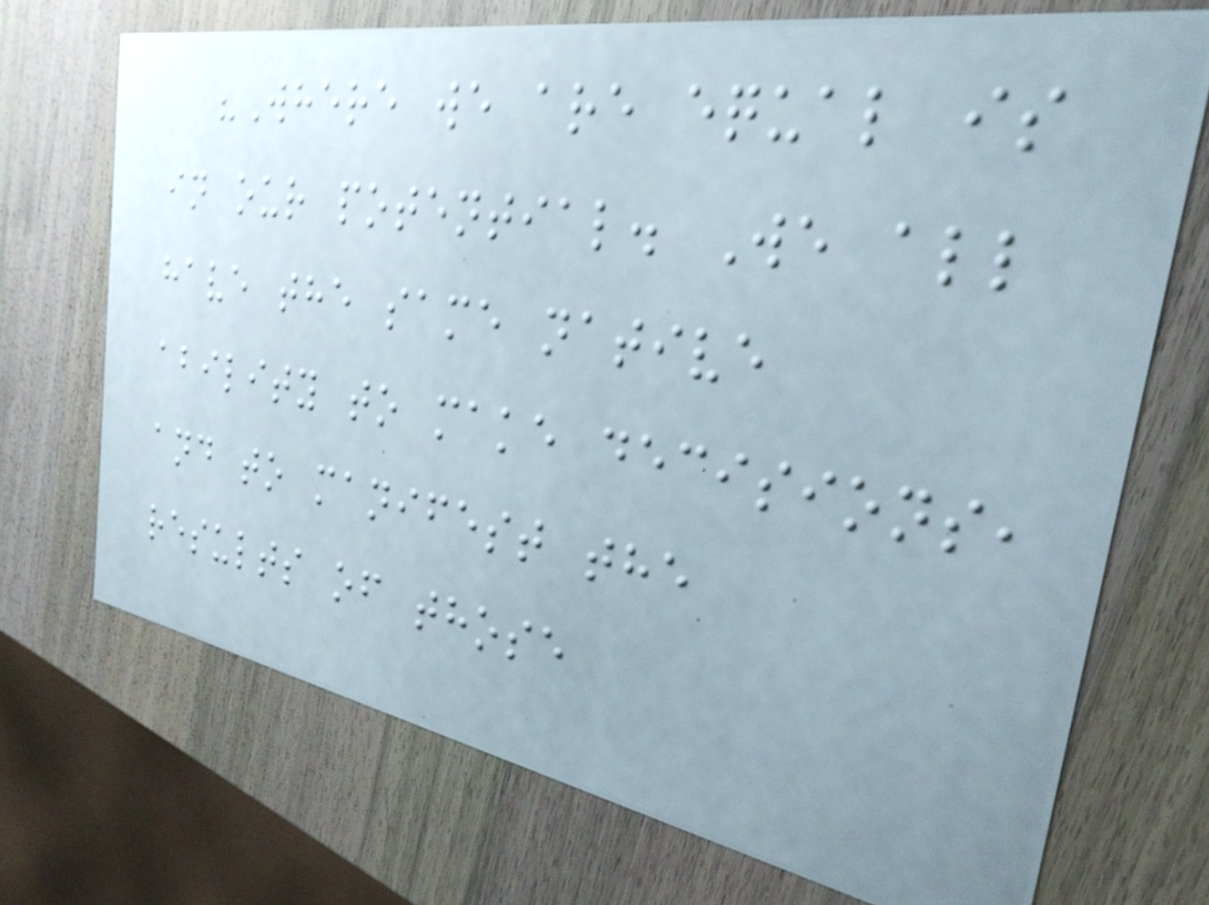"Where we are equal is
in our potential. We all
have the same native
ability to make decisions,
and to manifest the
results of those
